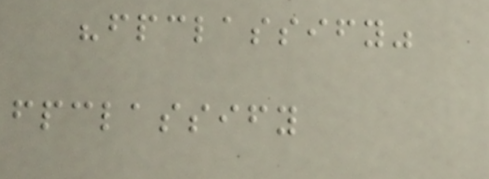"fpclassify"
fpclassify
